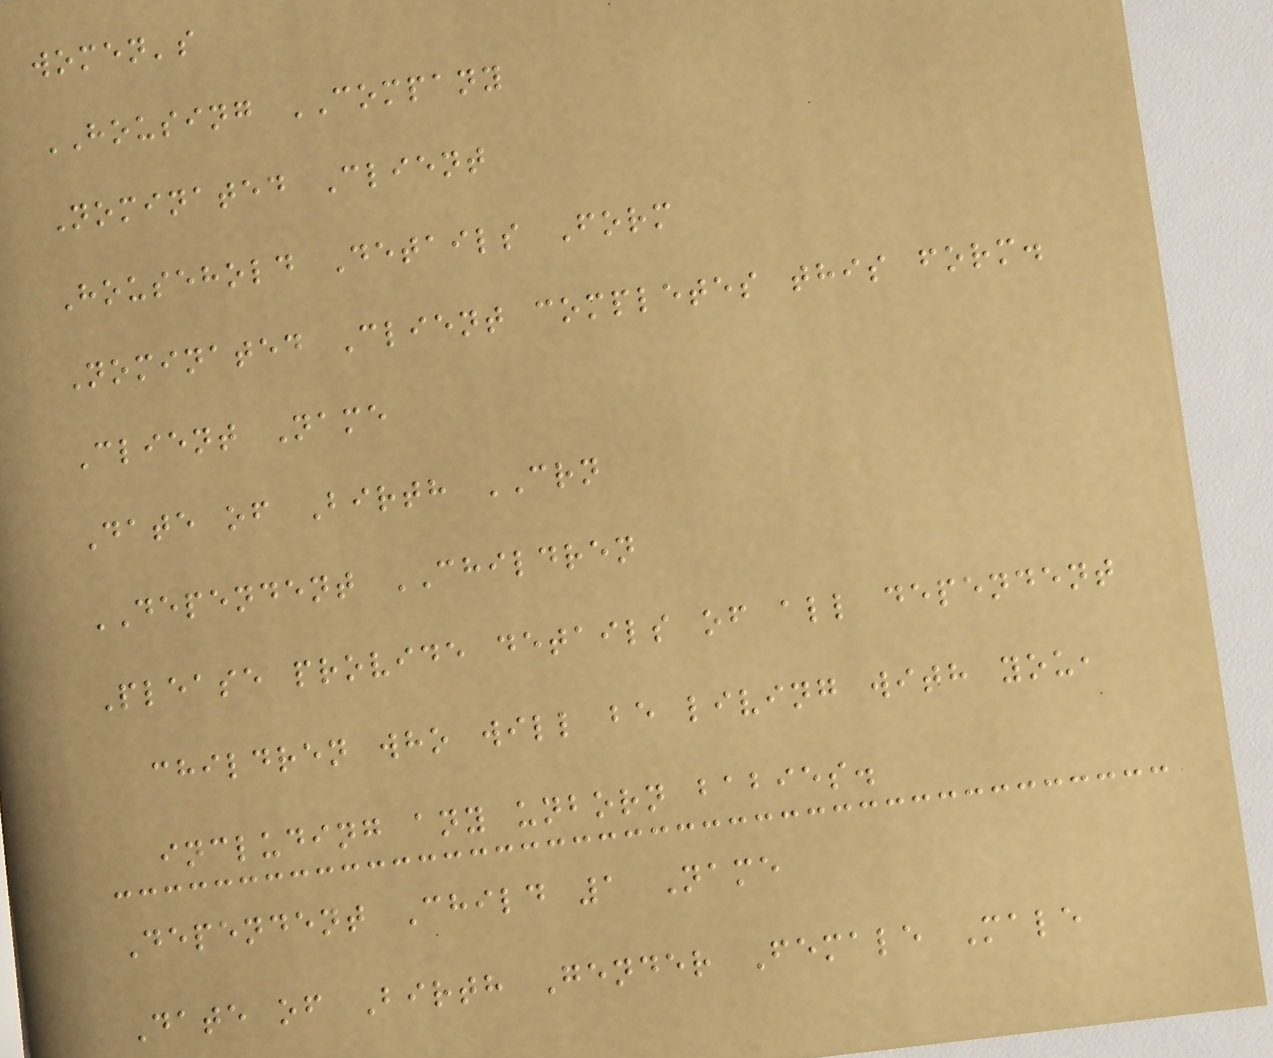women's
HOUSING COMPANY
Nominated Client
Household Details Form
Nominated Client completes this form.
Client Name
Date of Birth CRN
DEPENDENT CHILDREN
Please provide details of all dependent
children who will be living with you,
including any unborn babies.
Dependent Child 1 Name
Date of Birth Gender Female Male
